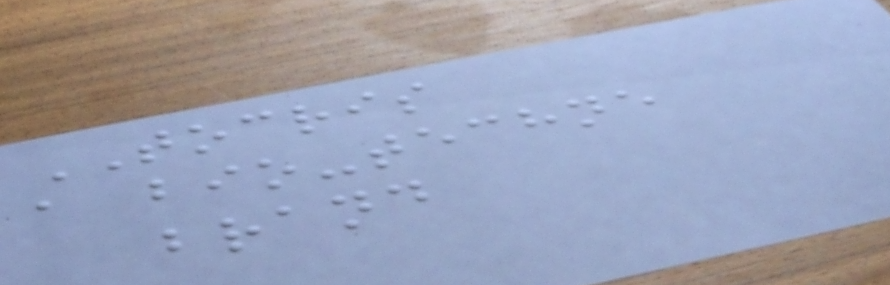TOCRIS
a bio-techne
brand
